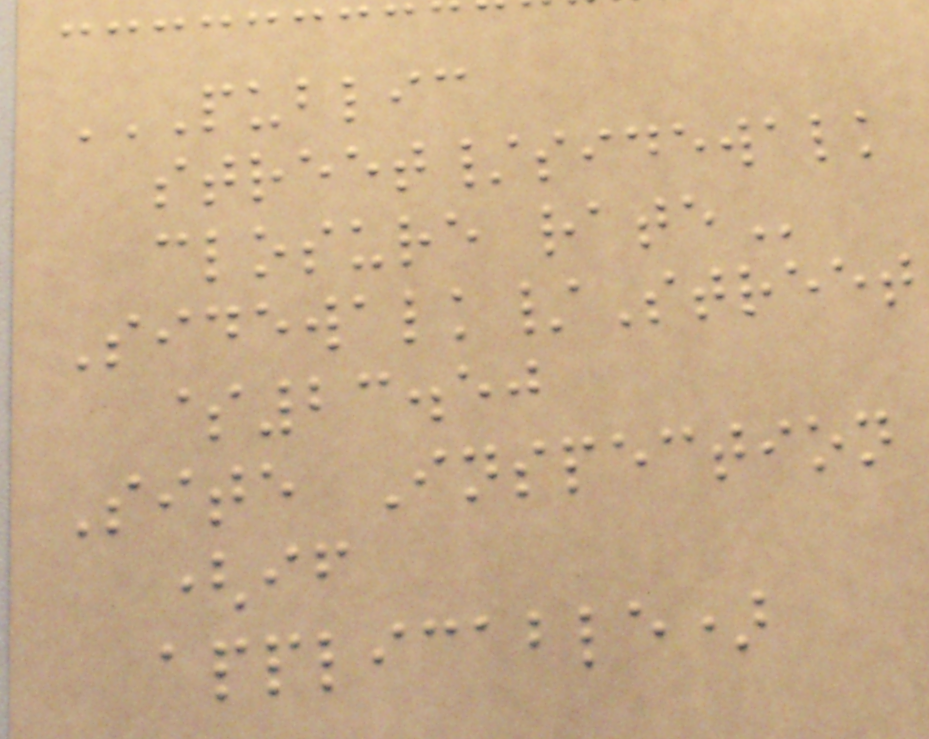PUBLIC
STREET/SIDEWALK
CLOSURE RATE
Sidewalk/Street
$23.50
Site Inspection
(if
applicable)
